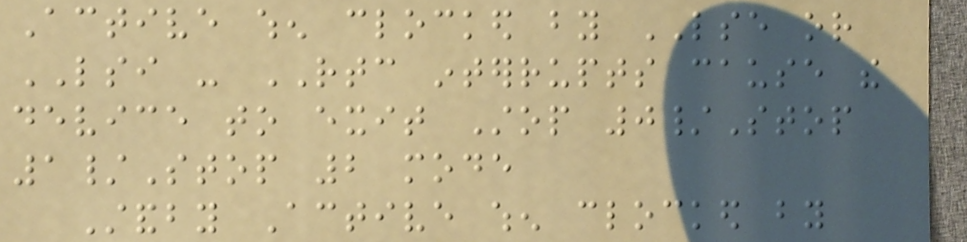Active when clocked by LSE or
LSI - RTC interrupts cause the
device to exit Stop 0/Stop
1/Stop 2 mode
Standby Active when clocked by
